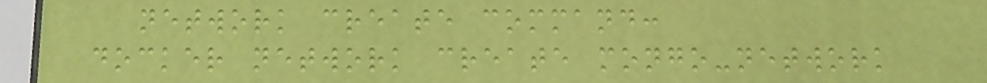network create command:
docker network create mongo-network
